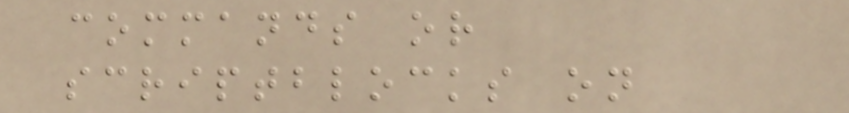commands or
scriptblocks on
